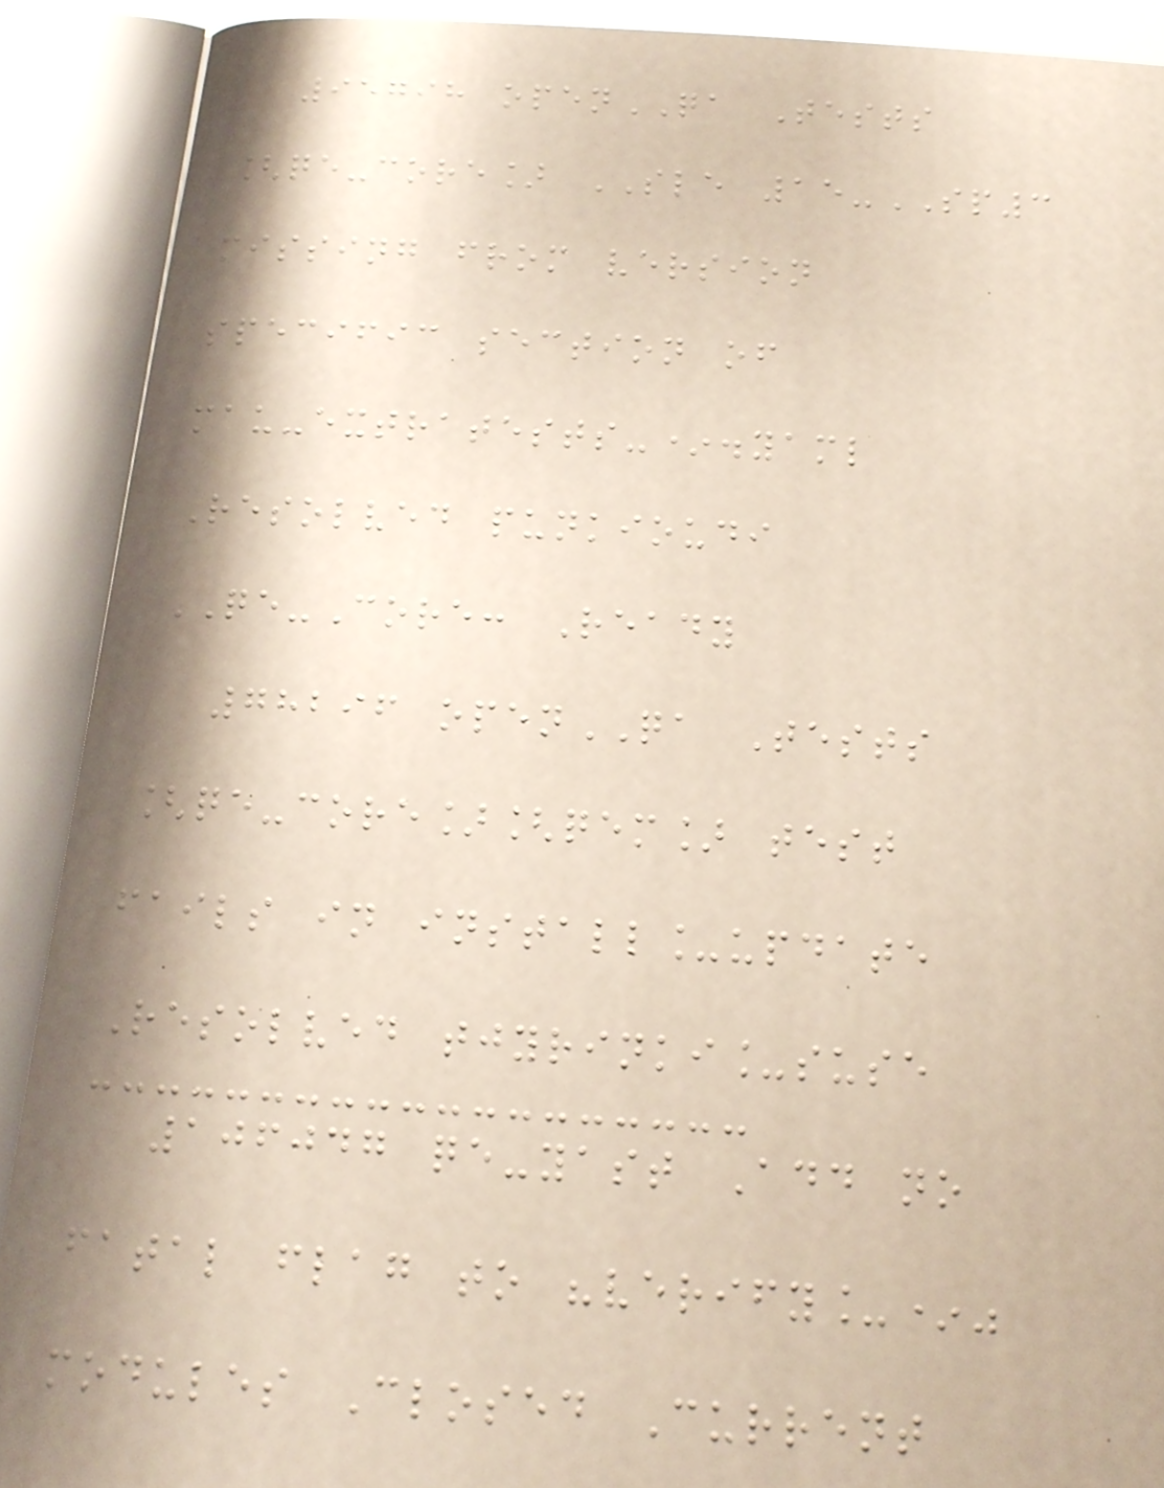95798 openQA Tests
[qe-core] SLE 15-SP3
missing from version
specific section of
mau-extratests-*.yaml
Resolved punkioudi
QE-Core: Ready
78296 openQA Tests
[qe-core][qem] test
fails in install_update
Resolved tjyrinki_suse
106047 qe-yast Add no
fatal flag to "verify_*"
modules Closed Current
